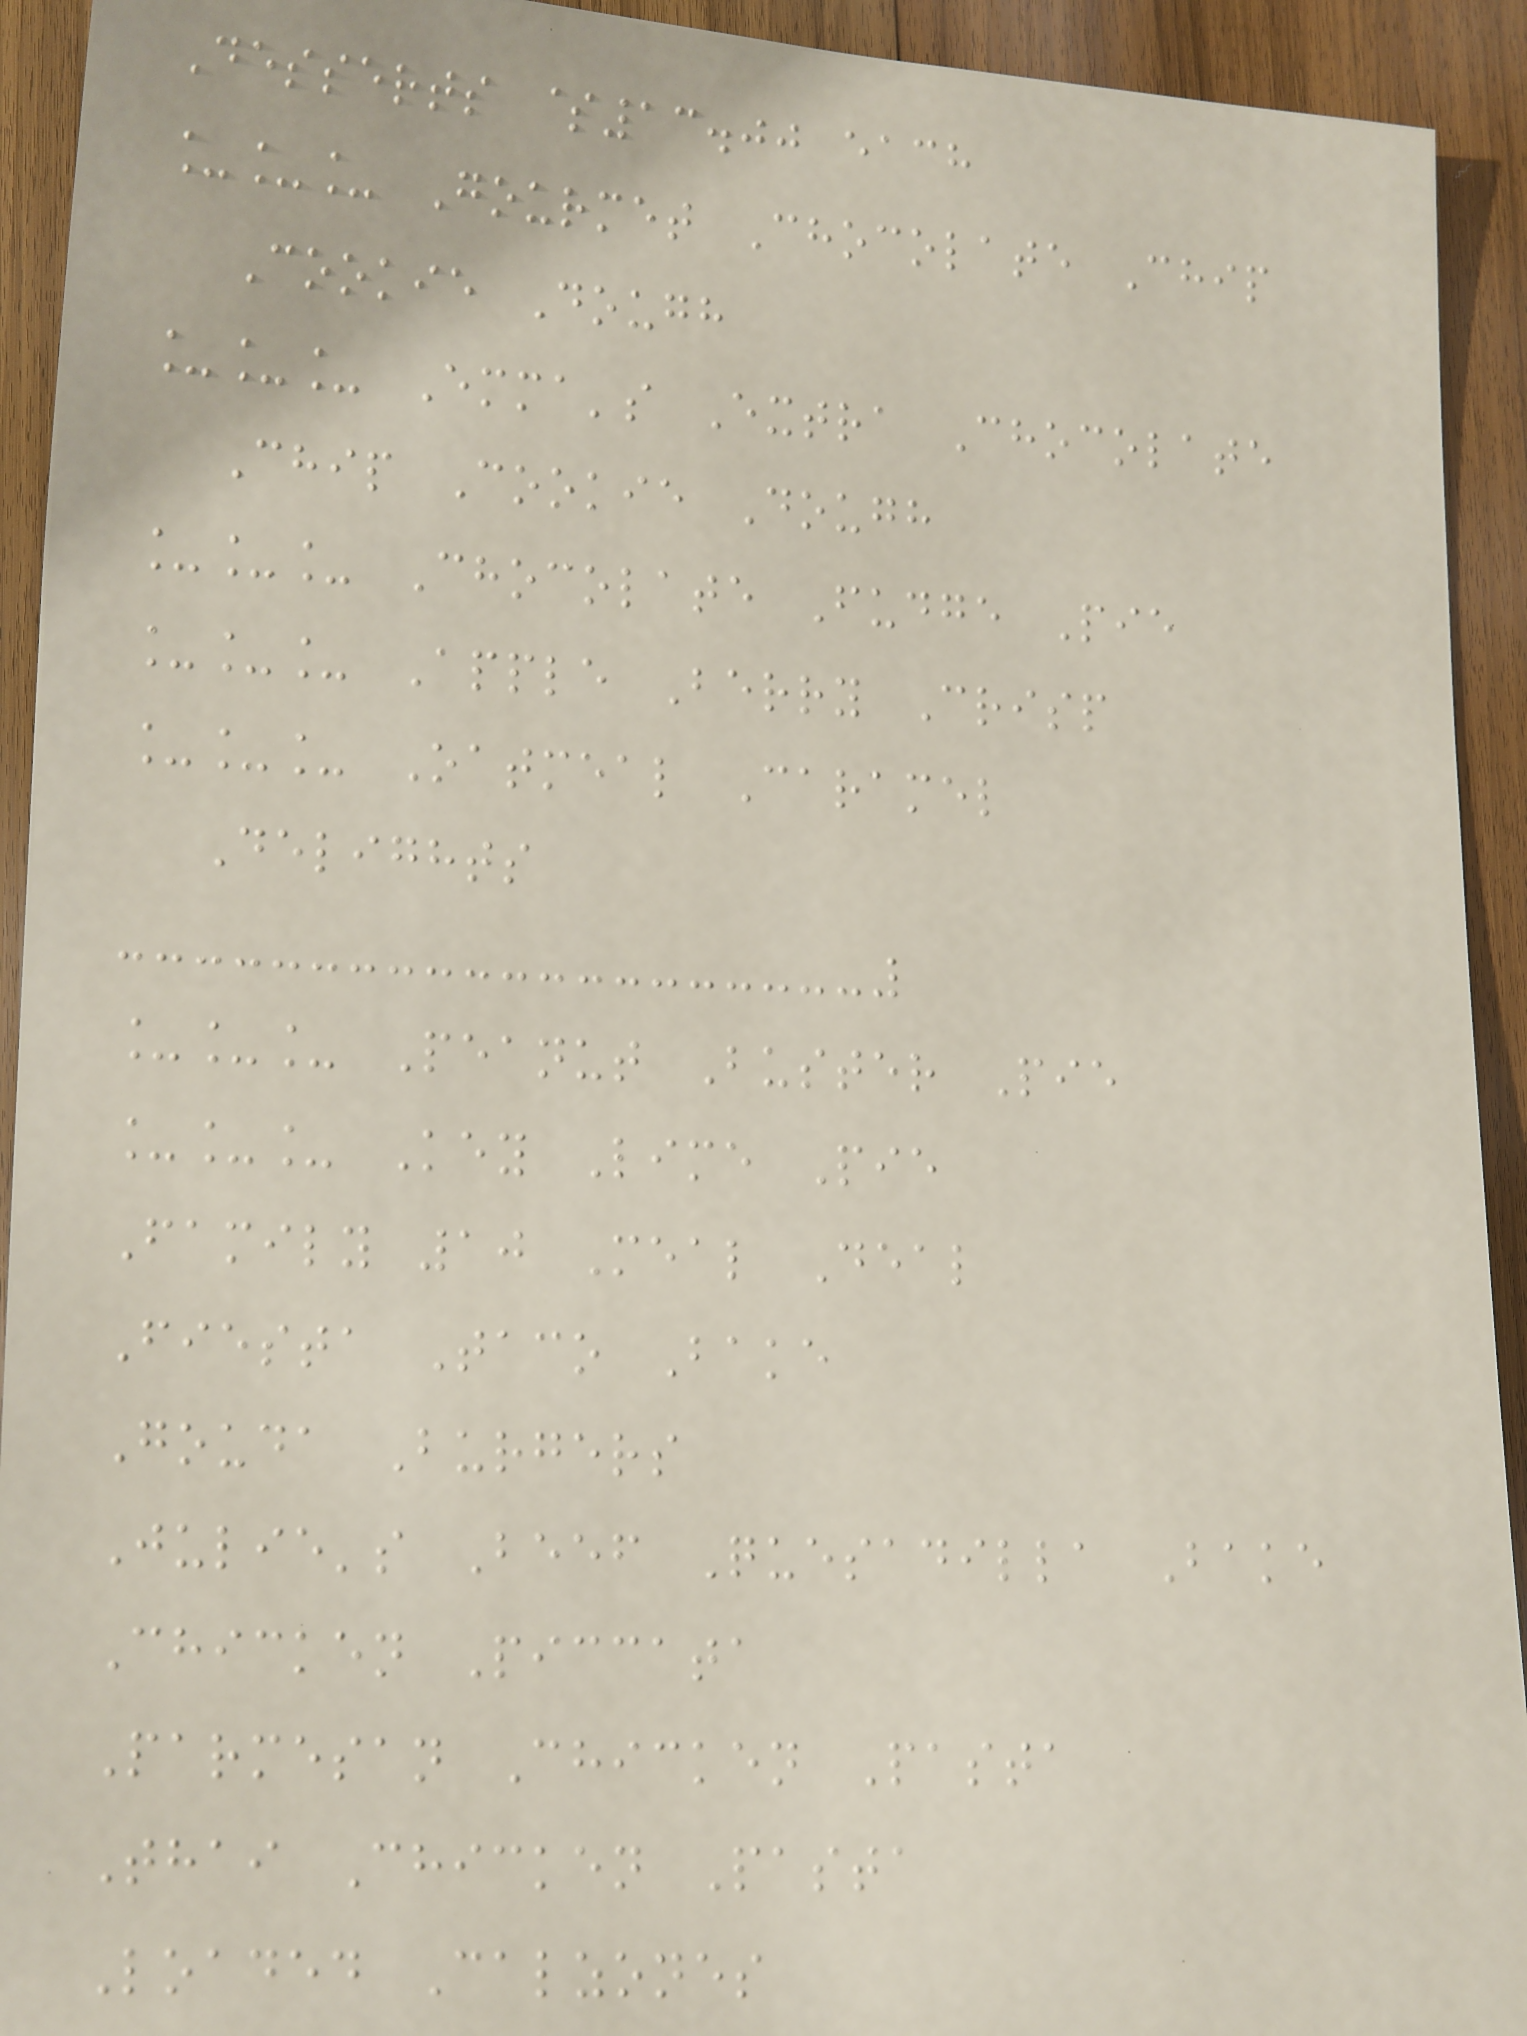Desserts $13.00 each
___ Gourmet Chocolate Chip
Cookie Dough
___ Emma's Extra Chocolate
Chip Cookie Dough
___ Chocolate Fudge Pie
___ Apple Berry Crisp
___ Oatmeal Caramel
Delights
___ Peanut Buster Pie
___ Key Lime Pie
Family 10 Meal Deal
Fiesta Taco Bake
Gouda Burgers
Julie's Beef Quesadilla Bake
Chicken Piccata
Parmesan Chicken Pasta
Thai Chicken Pasta
Loaded Calzones
